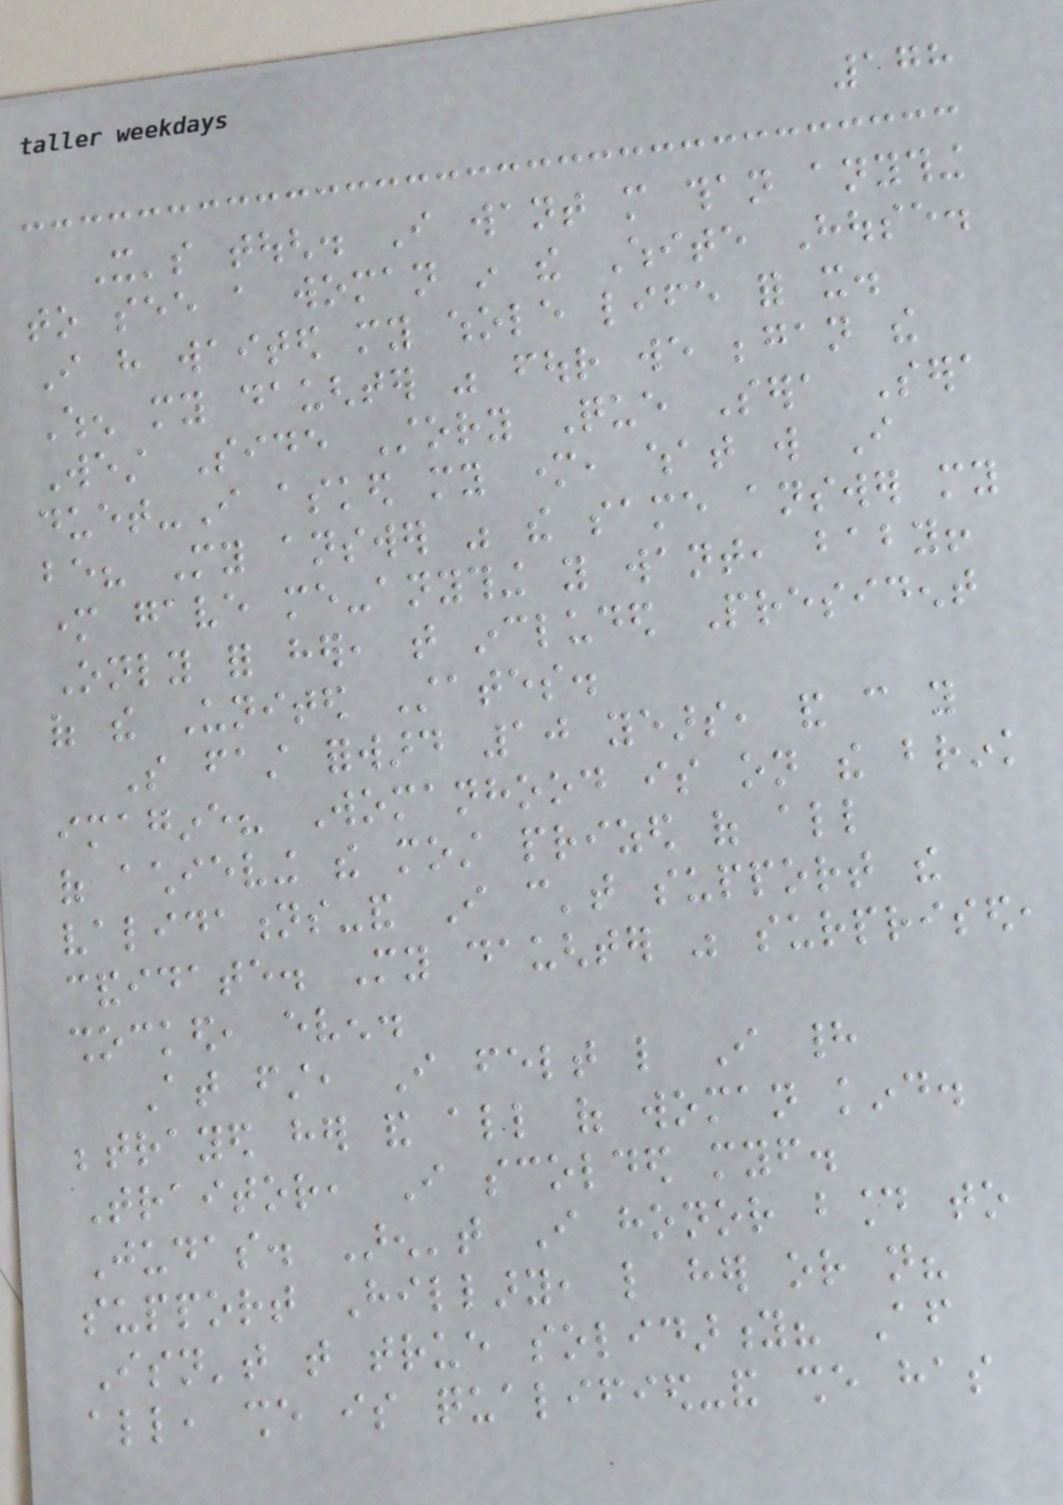178
It's tough. I want more than anything
to see a woman in the White House.
I have waited my whole life for it.
When my daughter was four we began the
West Side Story Que Sera Sera
duet-I asked my mother, what will I
be? My answer was the same answer my
mother gave me-anything you want, baby!
Only for her, that included President
of the United States.
So fast forward 10 years, and can you
imagine? Womanhood is on the brink
of achieving the most prized of all
validations-and I can't support the
candidate. My daughter was surprised,
shocked, even.
At first, I felt like I had
betrayed her and all of woman kind.
Traitor, I scolded myself.
Judas. Aren't I honor bound to
support Hillary, like her or not?
Isn't that true solidarity? After
all, she is qualified-and she has
